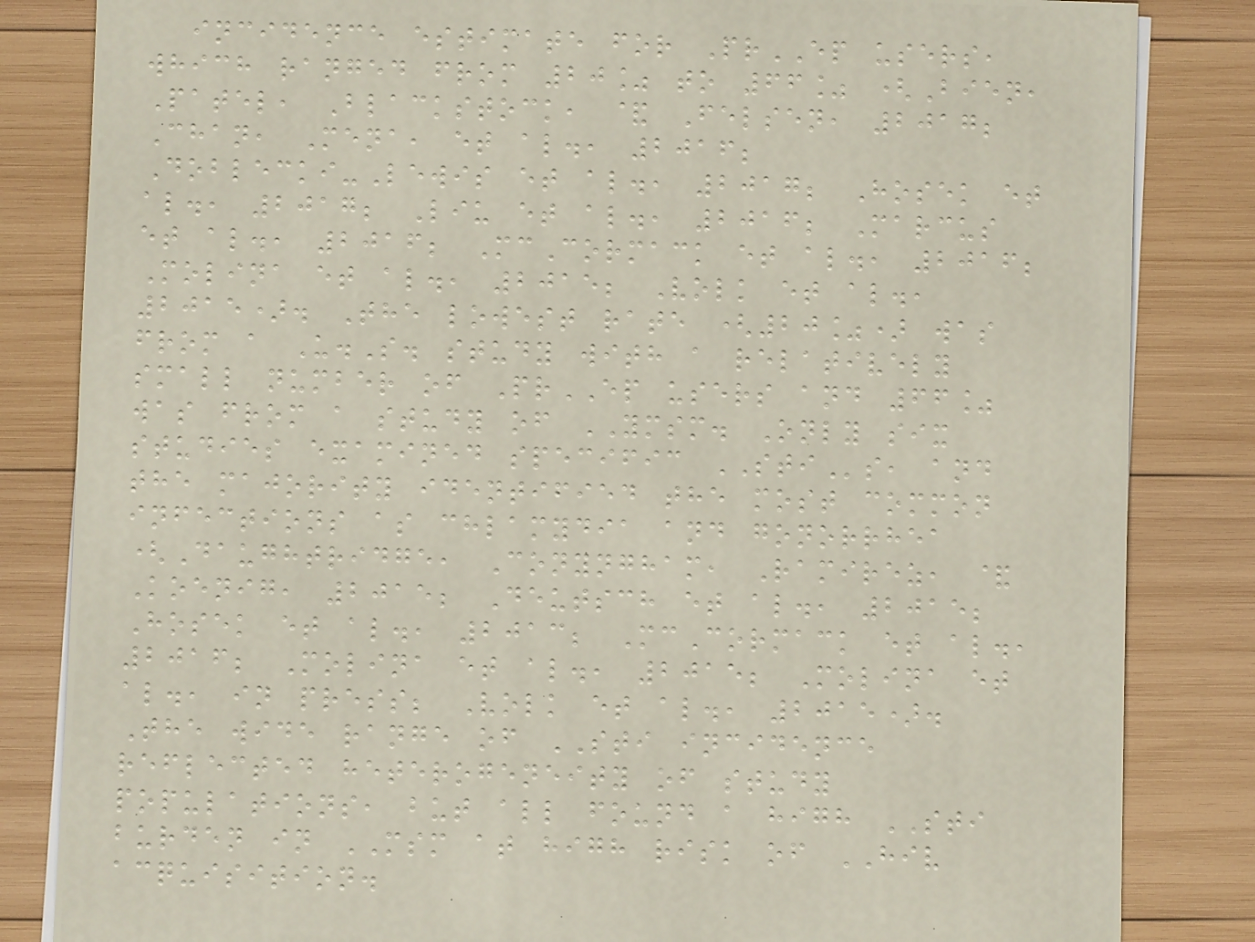incidence estimate for PrEP users,
which ranged from 20% to 66% (Bien,
Patel, Blackstock, & Felsen, 2017;
Chan, Mena, et al., 2016;
Doblecki-Lewis et al., 2017; Hosek et
al., 2017; Liu et al., 2016; Marcus
et al., 2016; McCormack et al., 2016;
Molina et al., 2015; Volk et al.,
2015). The lowest rate (20%) was
from a U.S. study with a relatively
small number of PrEP users and 66%
was from a study of YMSM. Only six
studies examined specific STIs, and
the majority identified the most common
infections as chlamydia and gonorrhea
(Daughtridge, Conyngham, Ramirez, &
Koenig, 2015; Deutsch et al., 2015;
Hosek et al., 2013; McCormack et al.,
2016; Molina et al., 2015; Molina et
al., in press; Volk et al., 2015).
The wide range of STI incidence
reflected heterogeneity of study
populations, but all found a high STI
burden in MSM at high risk of HIV
acquisition.
